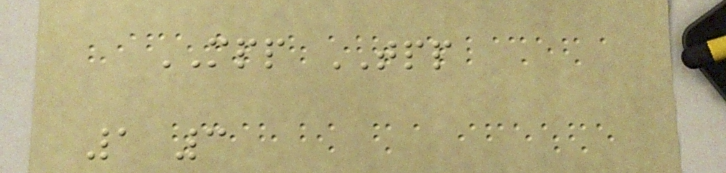MPP TPP
1 3
